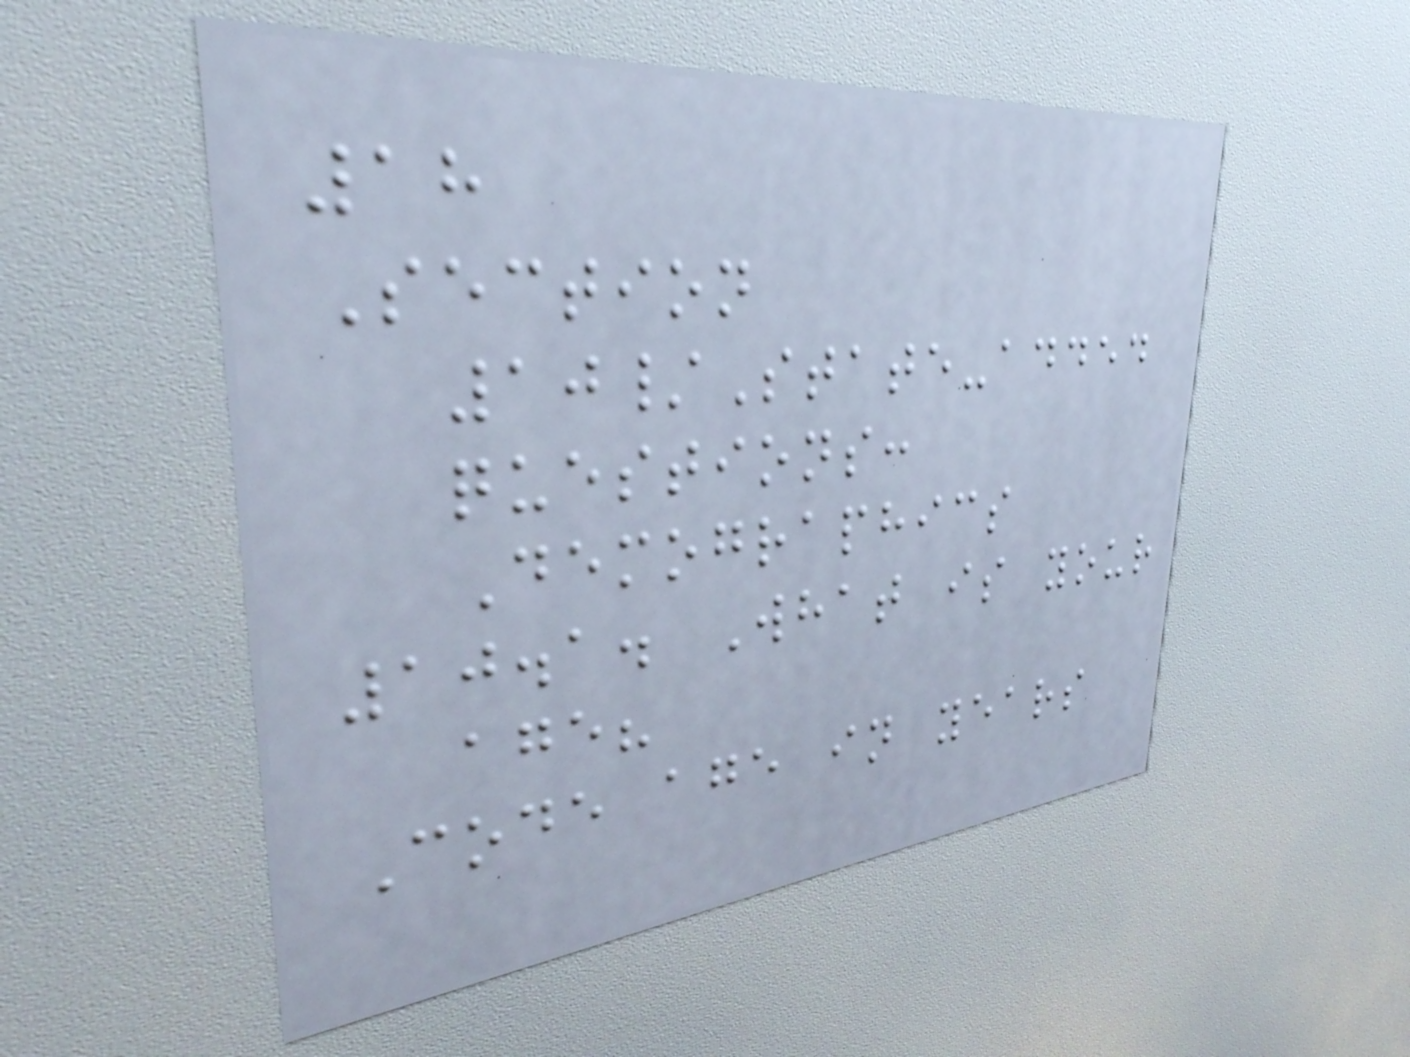18
Section
10/State-added
questions:
Demographics
10.1. What is your
age?
Code age in years
